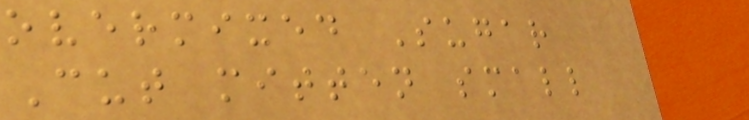overmixed Sugar
Cut mitten small
